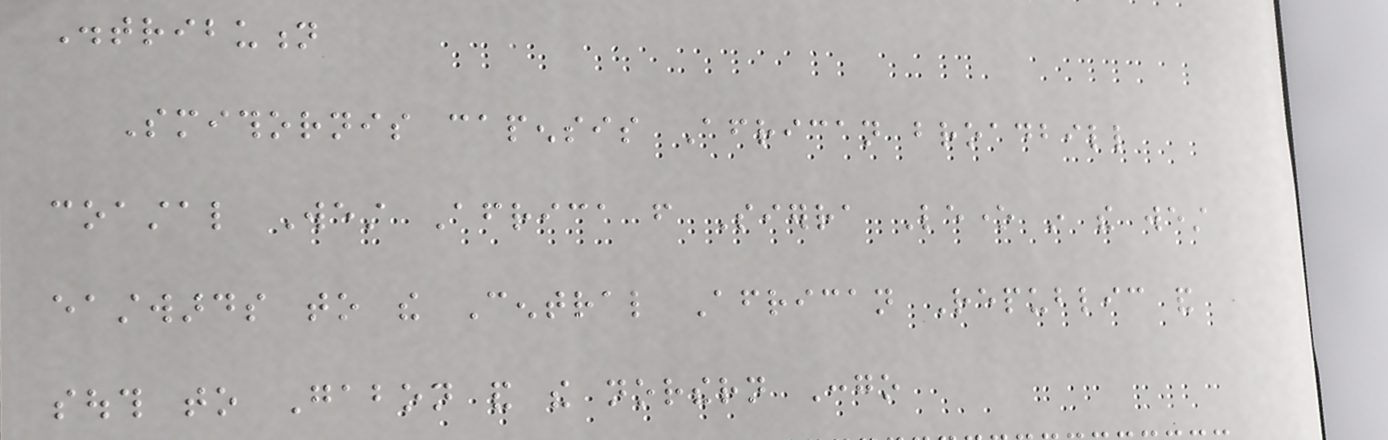Distribution
Smithornis capensis African broadbill
coastal West Africa from Sierra Leone in the west
eastwards to the Central African Republic and
south to Gabon and the northern Congo
